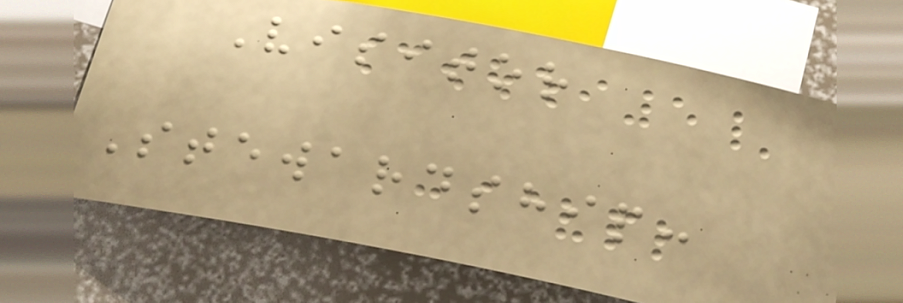Visitor
Stewardship:
